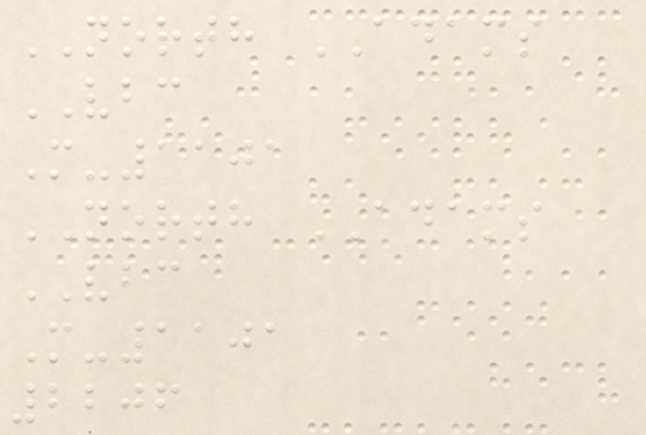NORTH ADAMS
VBC
M-1101
NORTH ADAMS
VBC
M-1101
2206
